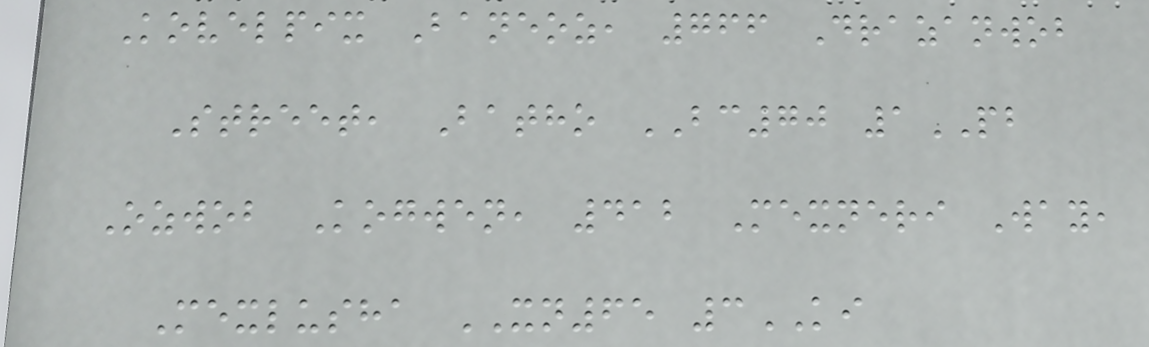Kovelpix Baneoz, 766 Drazanwob
Street, Batho BC70 1PB
Ozwob Kogwen, 412 Mexneri Way,
Mexlusha XN65 3KI
